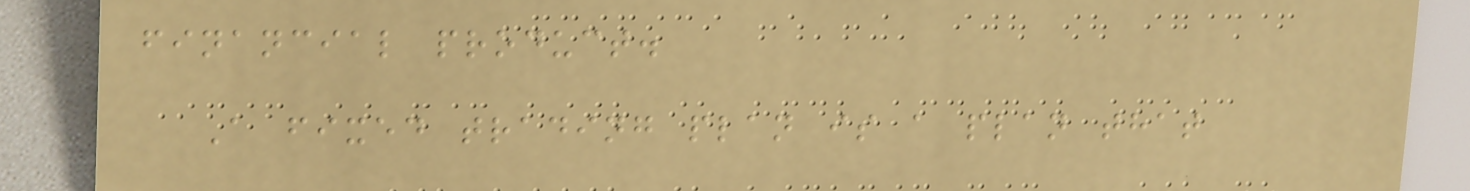financial product.
A fixed trading plan is a plan that
